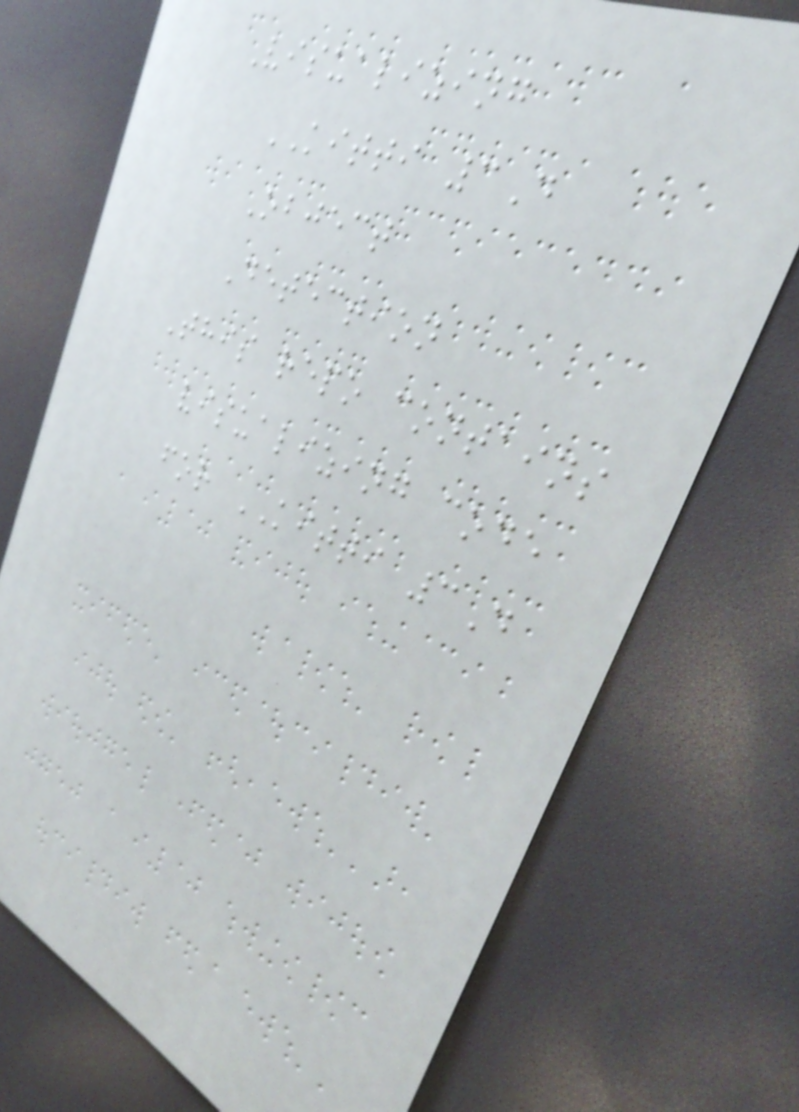Visualizing
KITTI 3D
Object
Detection
This repo contains
visualizing code
for KITTI 3D
